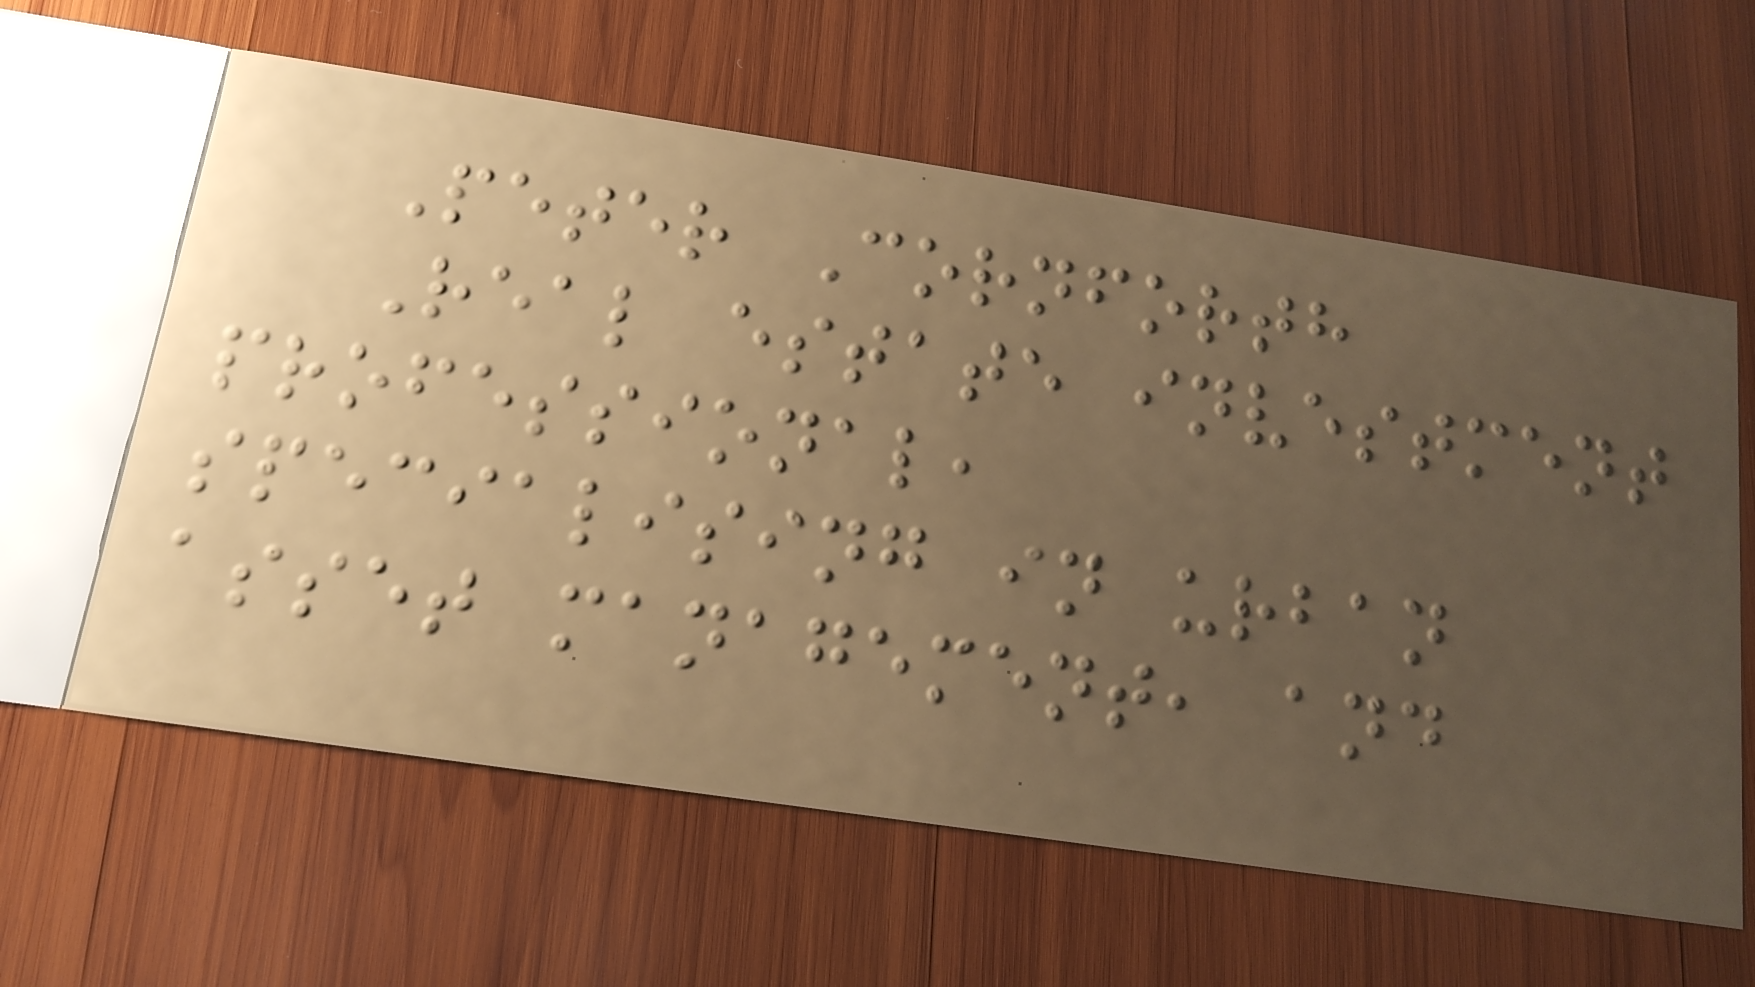Peter Cornforth
Real estate investment
professional,
specialising in urban
asset management, and
